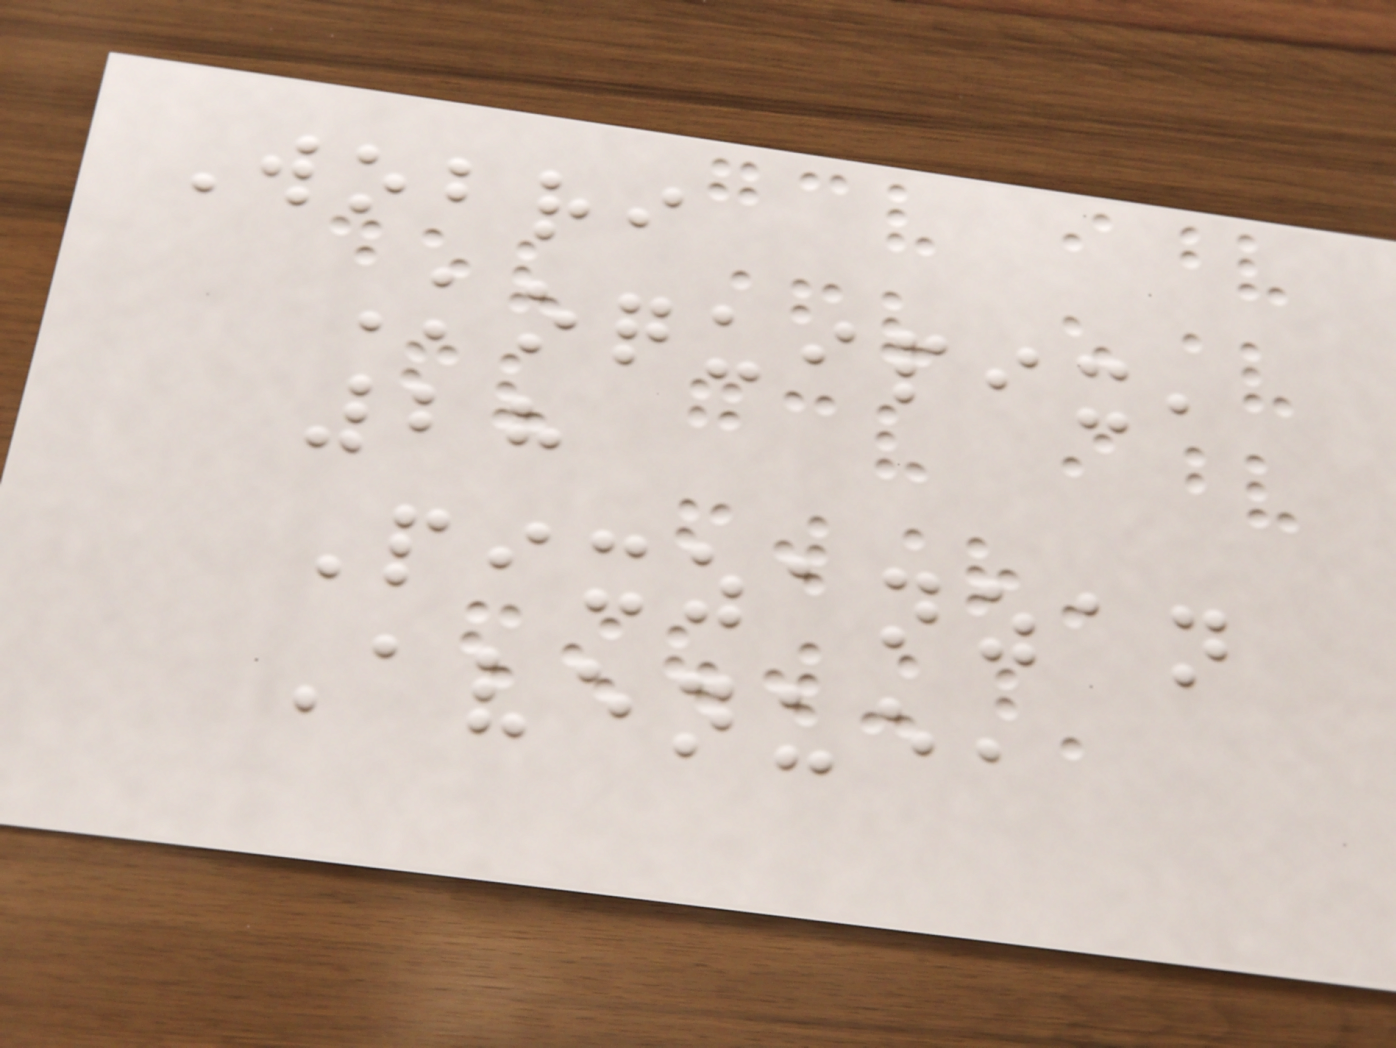Wobri
Koquipix,
28
Pixzanzan
Avenue,
